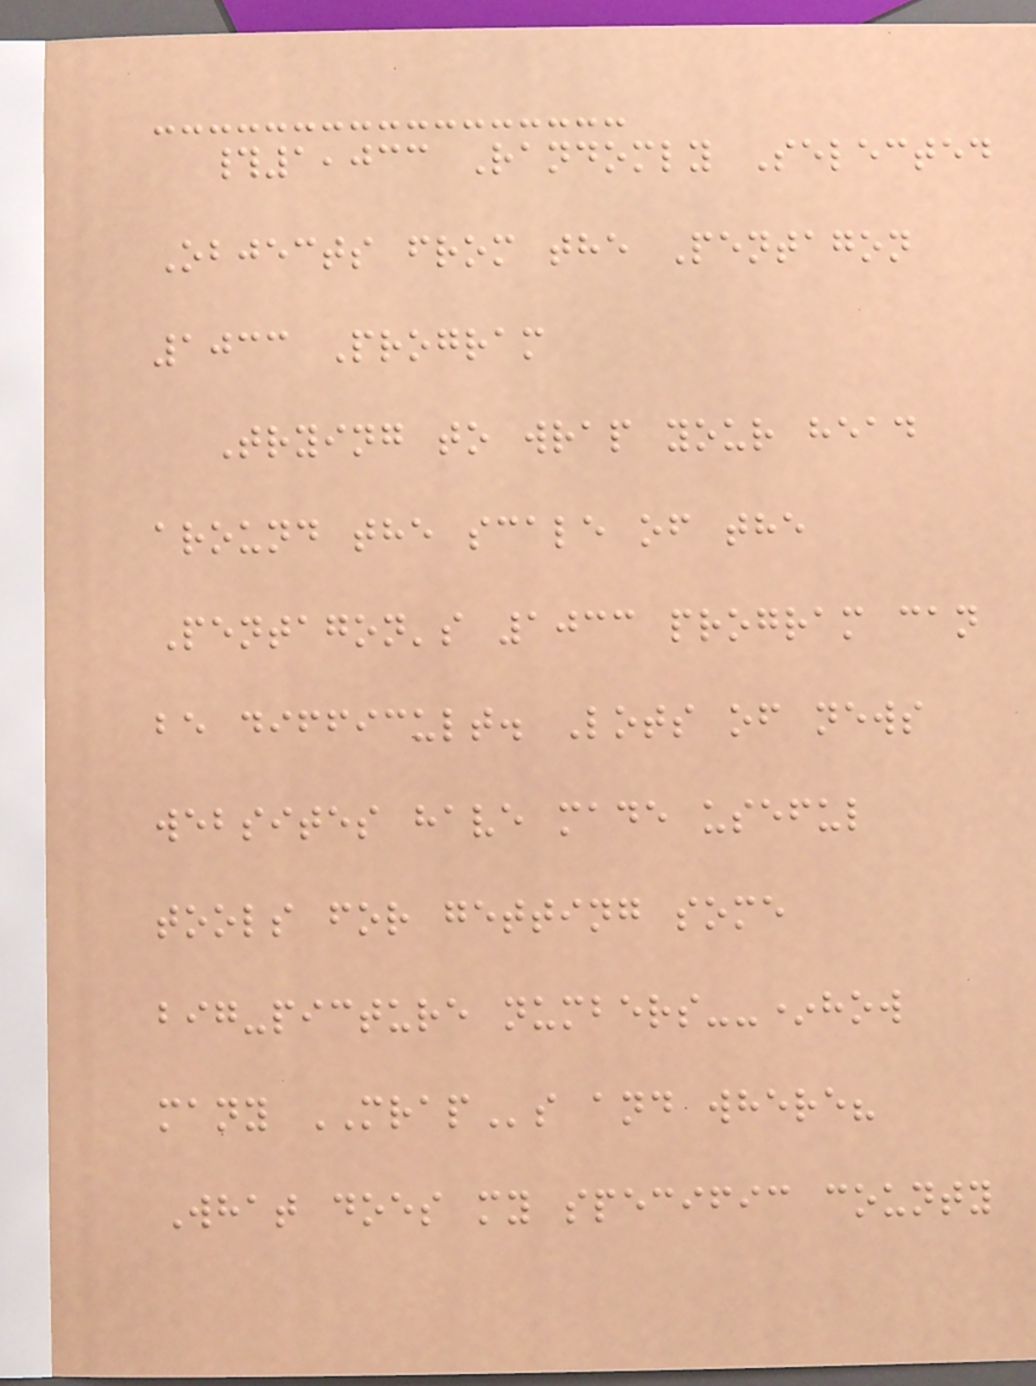#1,033 Randomly Selected
Objects from the Pentagon
1033 Program
Trying to wrap your head
around the scale of the
Pentagon's 1033 program can
be difficult. Lots of news
websites have made useful
tools for getting some
big-picture numbers--*how
many MRAPs and where?
What does my specific county
